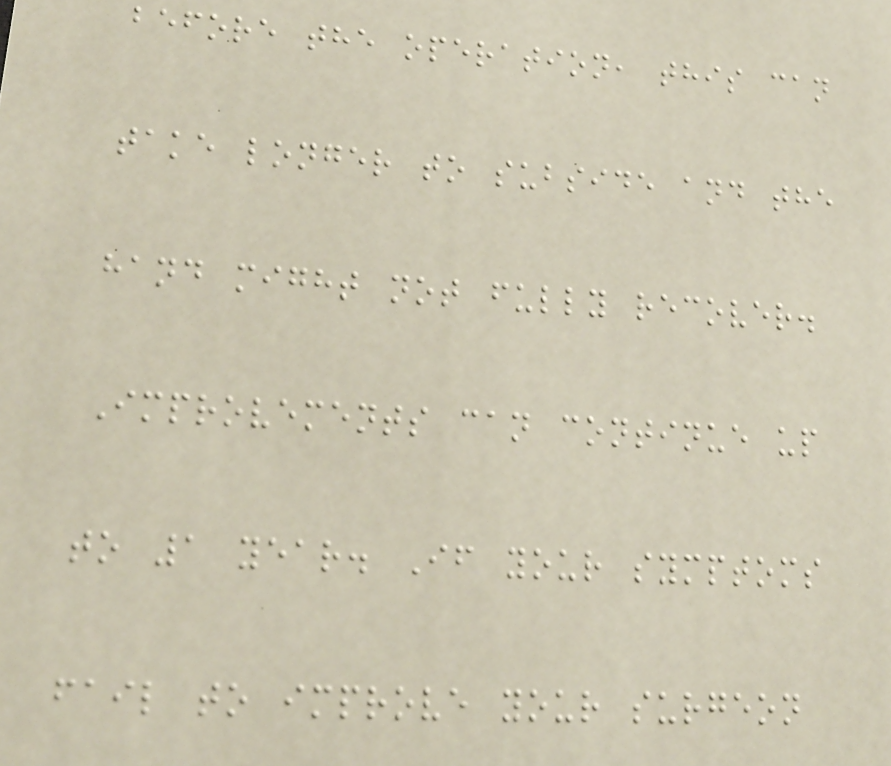before the operation, this can
take longer to subside and the
hand might not fully recover.
Improvements can continue up
to 1 year. If your symptoms
fail to improve your surgeon
